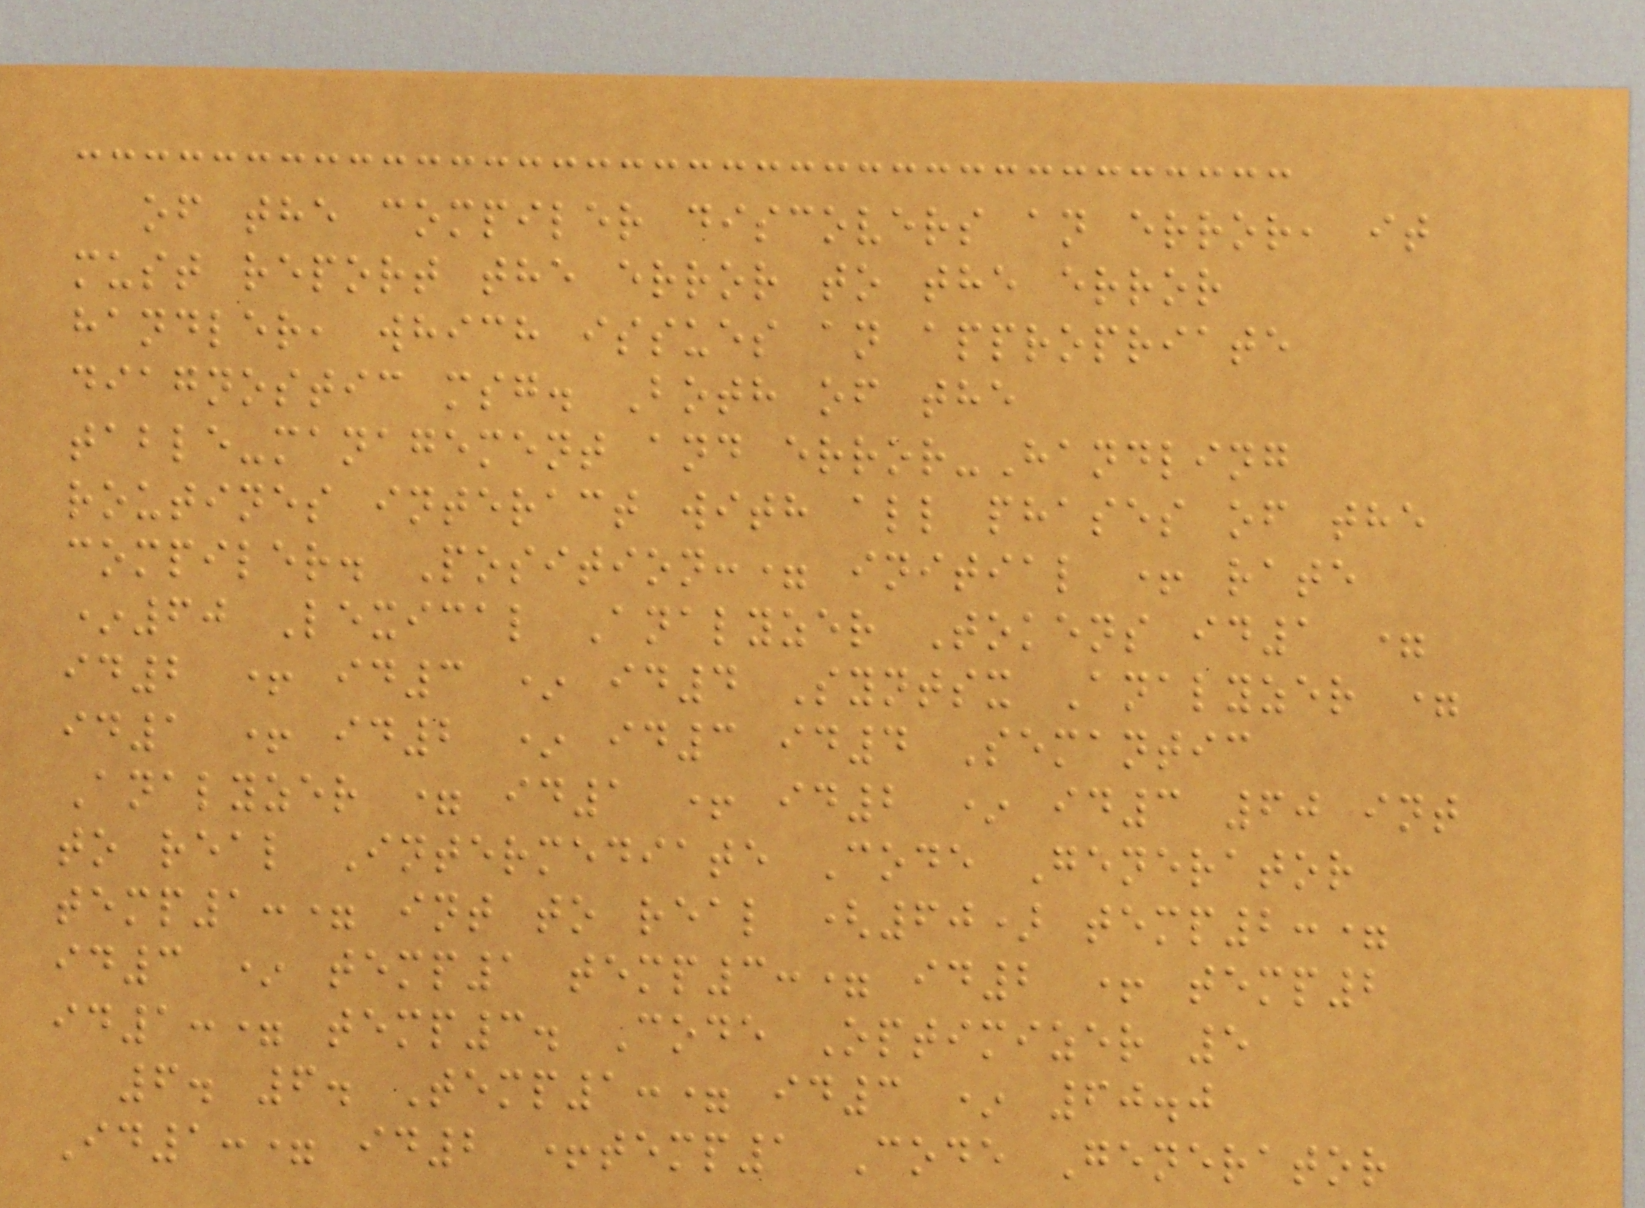of the compiler discovers an error, it
must report the error to the error
handler, which issues an appropriate
diagnostic msg. Both of the
table-management and error-Handling
routines interact with all phases of the
compiler. Position:= initial + rate
*60 Lexical Analyzer Tokens id1 =
id2 + id3 * id4 Syntsx Analyzer =
id1 + id2 * id3 id4 Semantic
Analyzer = id1 + id2 * id3 60 int
to real Intermediate Code Generator
temp1:= int to real (60) temp2:=
id3 * temp1 temp3:= id2 + temp2
id1:= temp3. Code Optimizer 5
6. 6. Temp1:= id3 * 60.0
Id1:= id2 +temp1 Code Generator
